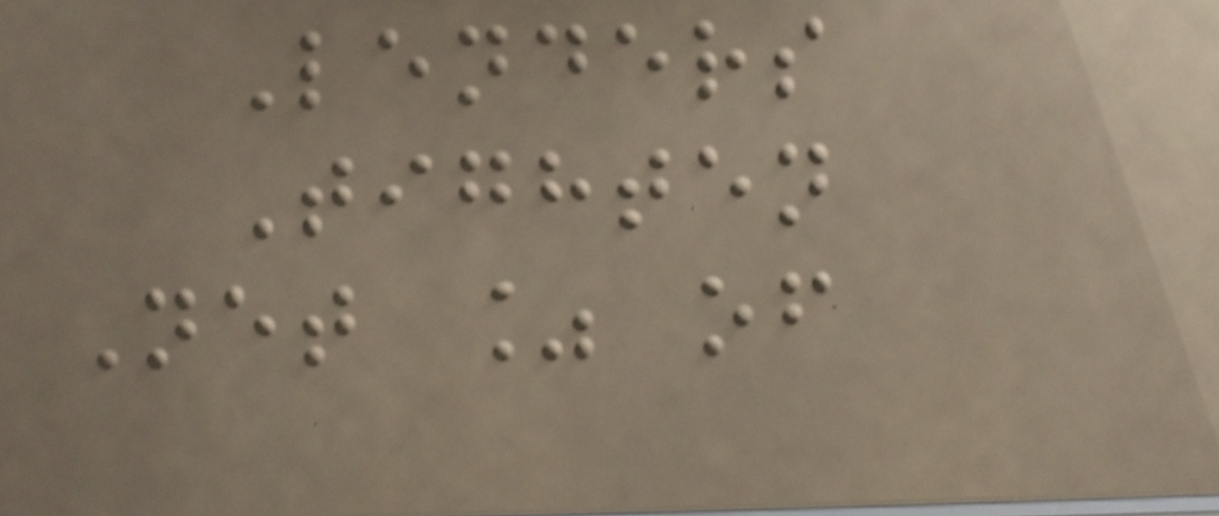Lenders
Tighten
Net % of
